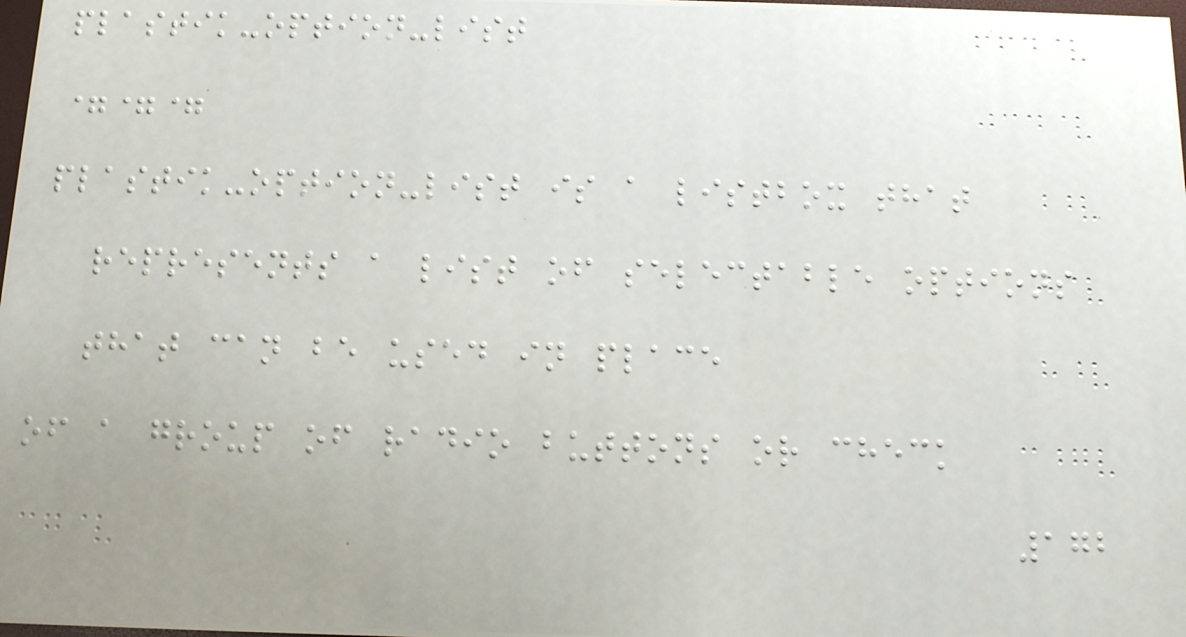plastik-option-list
===
plastik-option-list is a listbox that
represents a list of selectable options
that can be used in place
of a group of radio buttons or check
172
